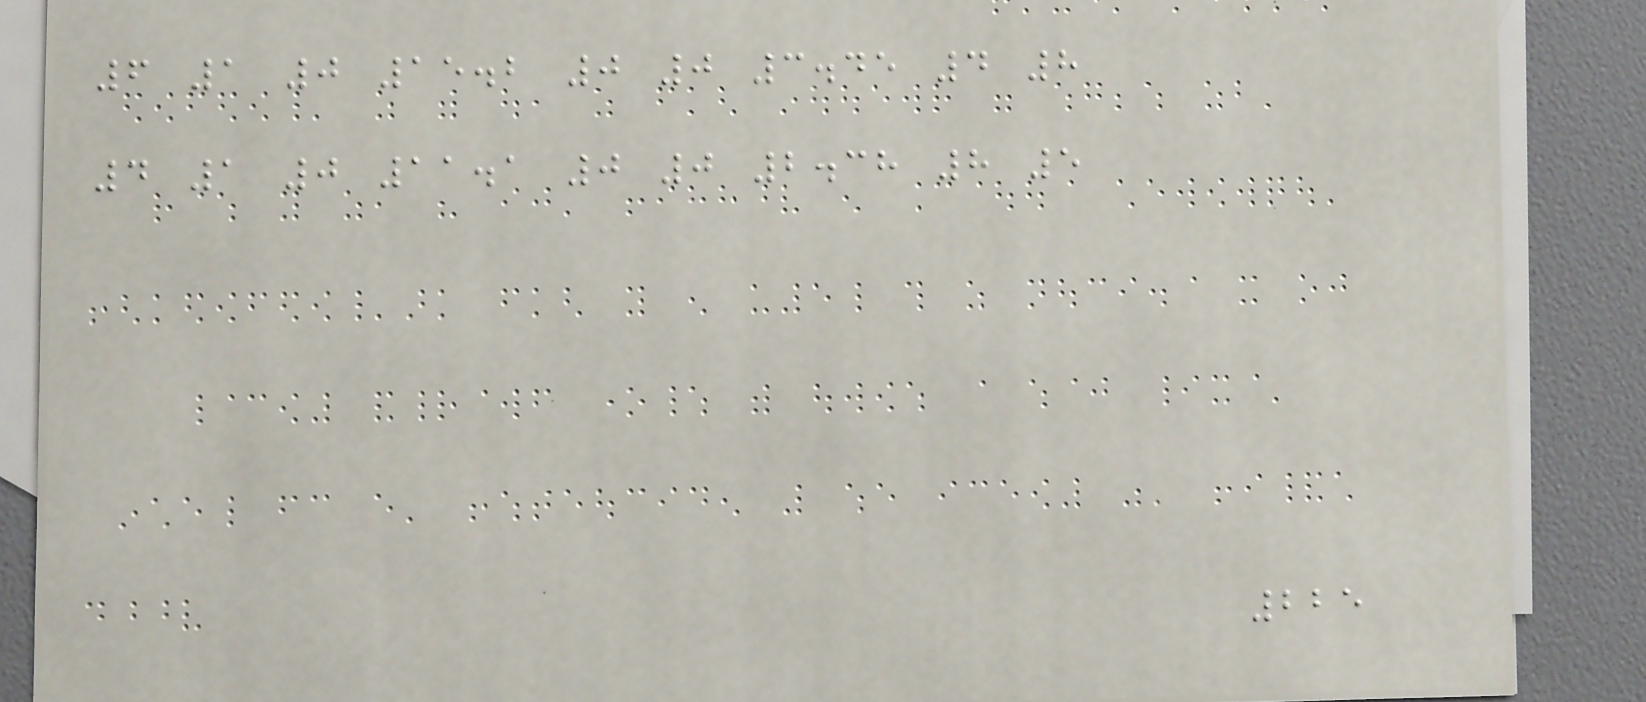6 1 0 15.2 0 0 3.45 4 8
4 1 0 11.1 0 0 2.38 8 5
225
